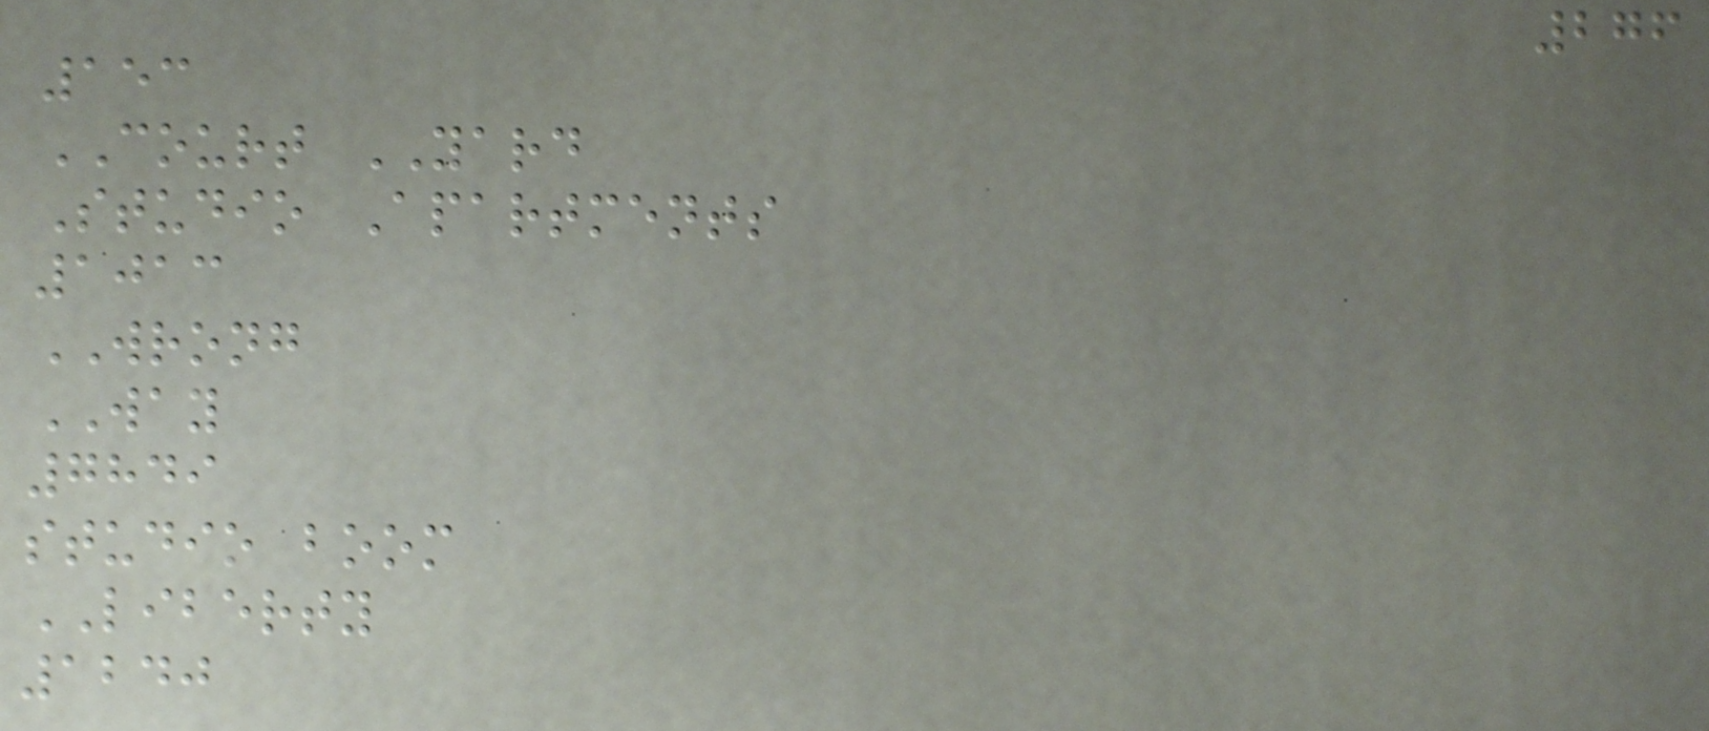276
153
COURT YARD
Studio Apartments
1013
WRONG
WAY
7849
studio boom
LIBERTY
1240
